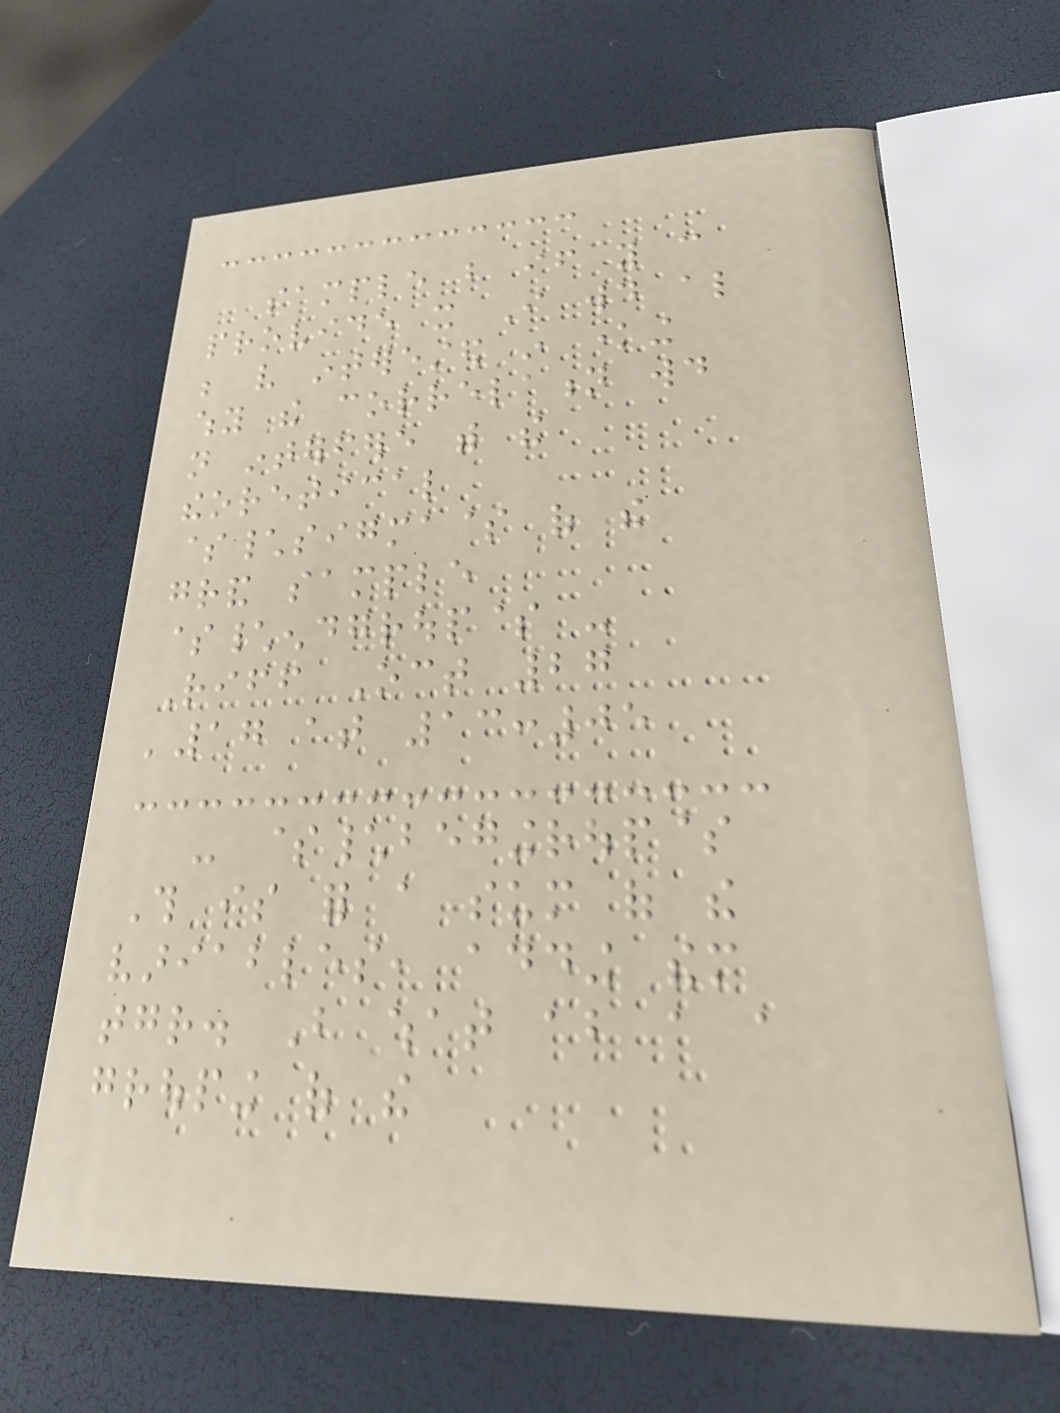sample but if you can
provide it I would also
be very interested in knowing
why the correlation would
not interfere with the
theoretical
$\sigma$ of the
grand sample
$\endgroup$ -
Riff Oct 27
'17 at 13:05
- $\begingroup$
This is for a sum of the
variables, adding them
together. But what about a a
grouping of the
